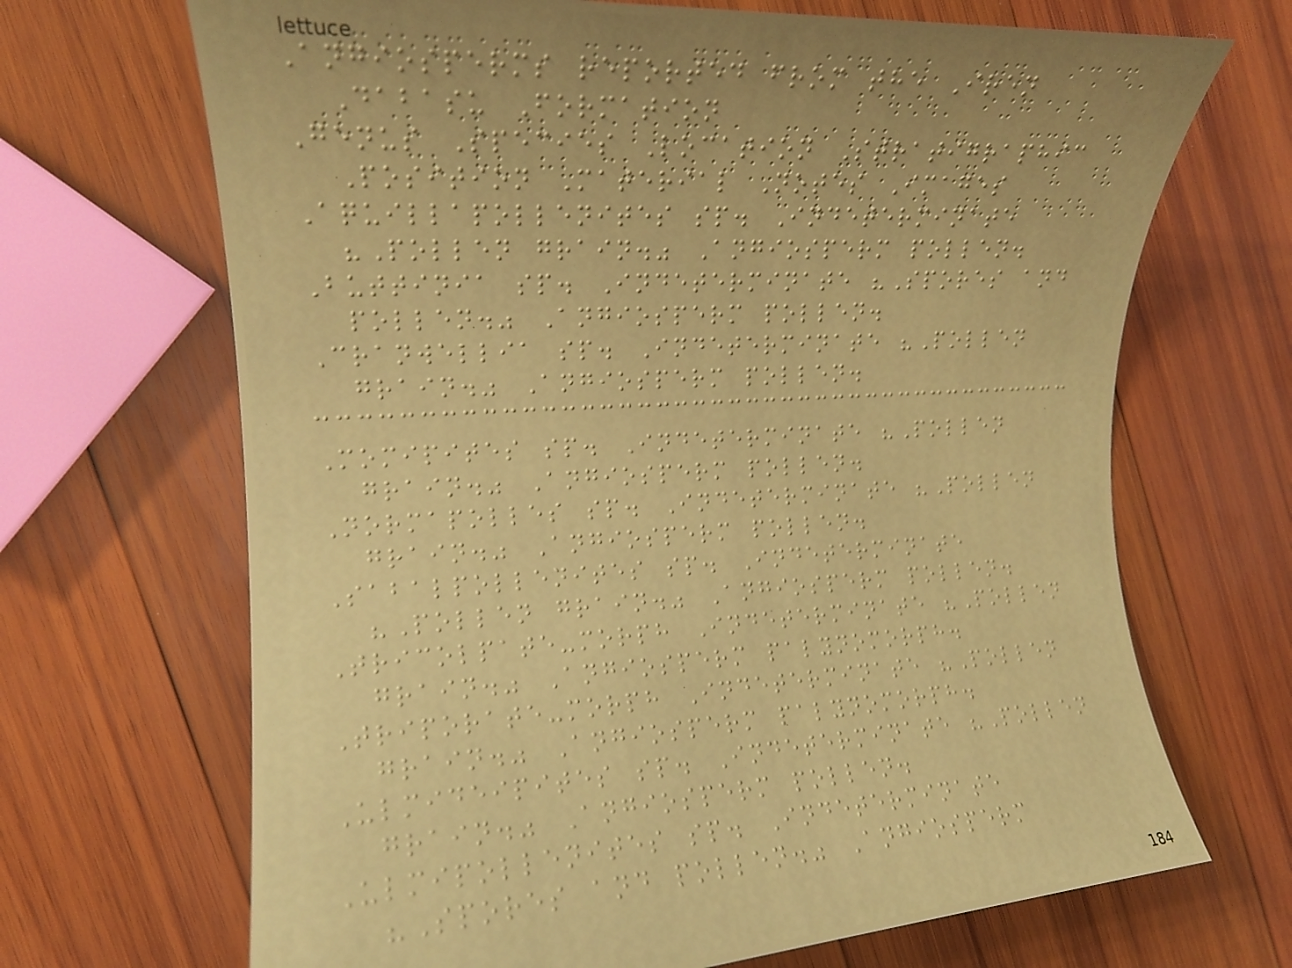Angiosperms reported from the Iren
Dabasu Formation
Genus Species Location Stratigraphic
Position Material Notes Images
Aquillapollenites sp. Indeterminate
"Pollen grain." Angiosperm pollen.
Buttinia sp. Indeterminate "Spores and
pollen." Angiosperm pollen.
Cranwellia sp. Indeterminate "Pollen
grain." Angiosperm pollen.
Momipites sp. Indeterminate "Pollen
grain." Angiosperm pollen.
Normapolles sp. Indeterminate "Pollen
grain." Angiosperm pollen.
Sabalpollenites sp. Indeterminate
"Pollen grain." Angiosperm pollen.
Tricolpate-morph Indeterminate "Pollen
grain." Angiosperm palynomorph.
Triporate-morph Indeterminate "Pollen
grain." Angiosperm palynomorph.
Ulmideipites sp. Indeterminate "Pollen
grain." Angiosperm pollen.
Ulmipollenites sp. Indeterminate
"Spores and pollen." Angiosperm
